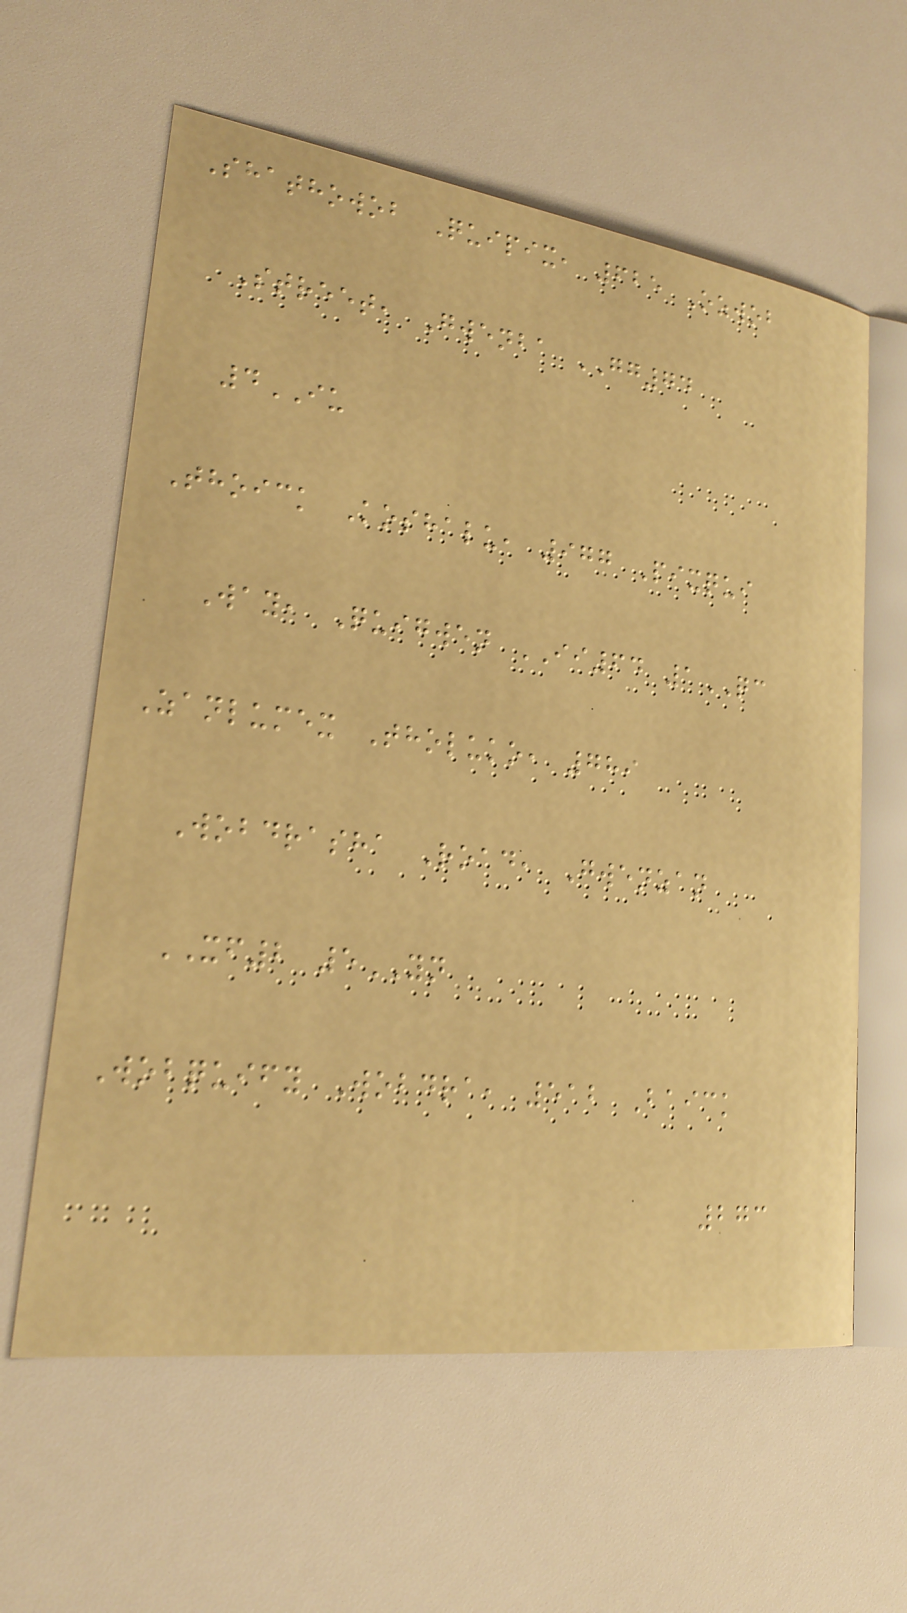Shathowob Quipix, 625 Ozwob
Street, Gwenba GG74
4IU
Thoick Koshalu, 977 Pixqui
Way, Quigwen II64 1QC
Zanlumex Tholuko, 789
Wobdrasha Road, Gwenzan
XF2 5YN
Wobquify Wobdra, 512 Baick
273
